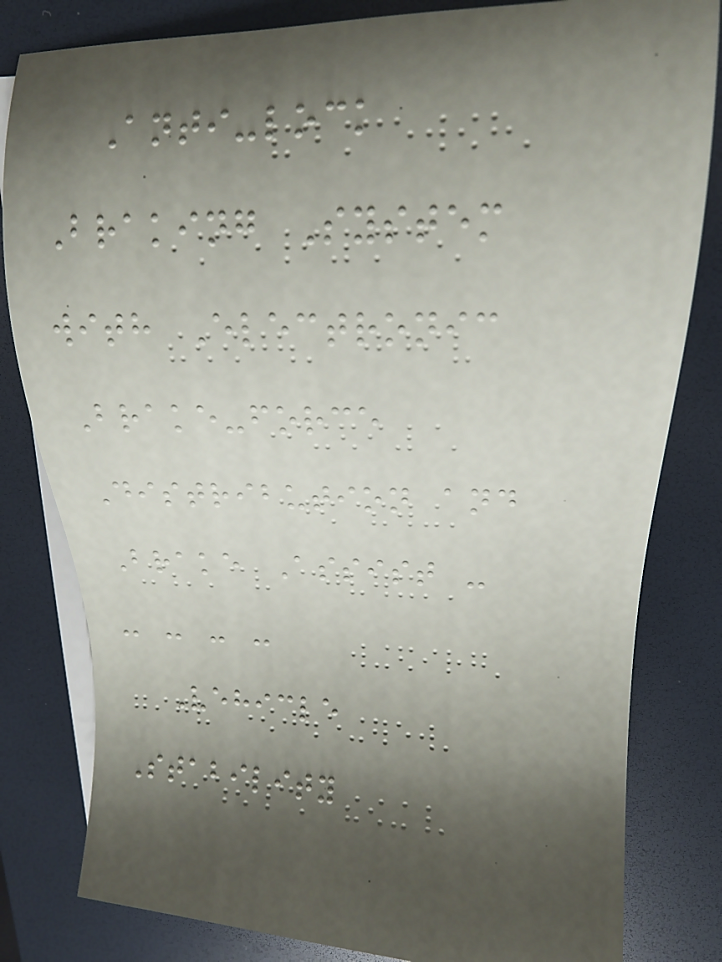Anti-lock
Braking System
with Electronic
Brake-force
Distribution and
Brake Assist -
- - - -
Vehicle
Stability
